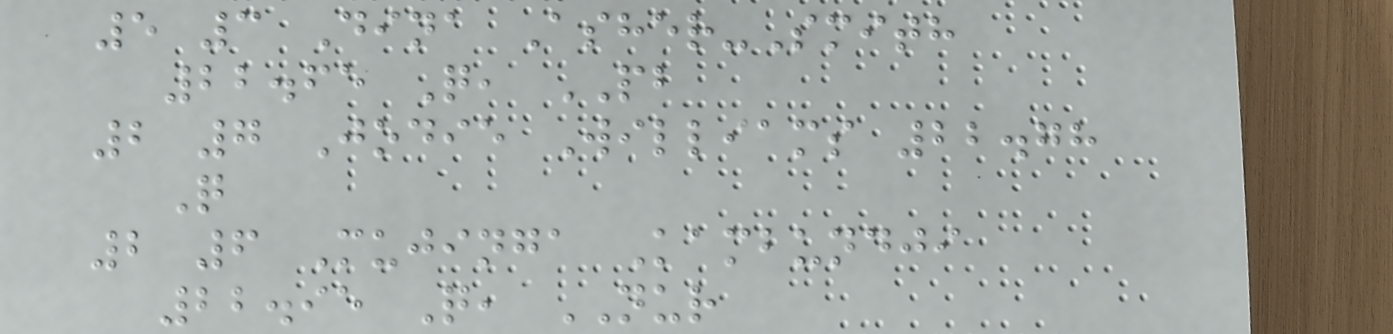5 3 Dina Asher-Smith
22.65 Q, PB
2 7 Jodie Williams 22.78
Q
2 6 Mujinga Kambundji
22.95 Q, NUR
